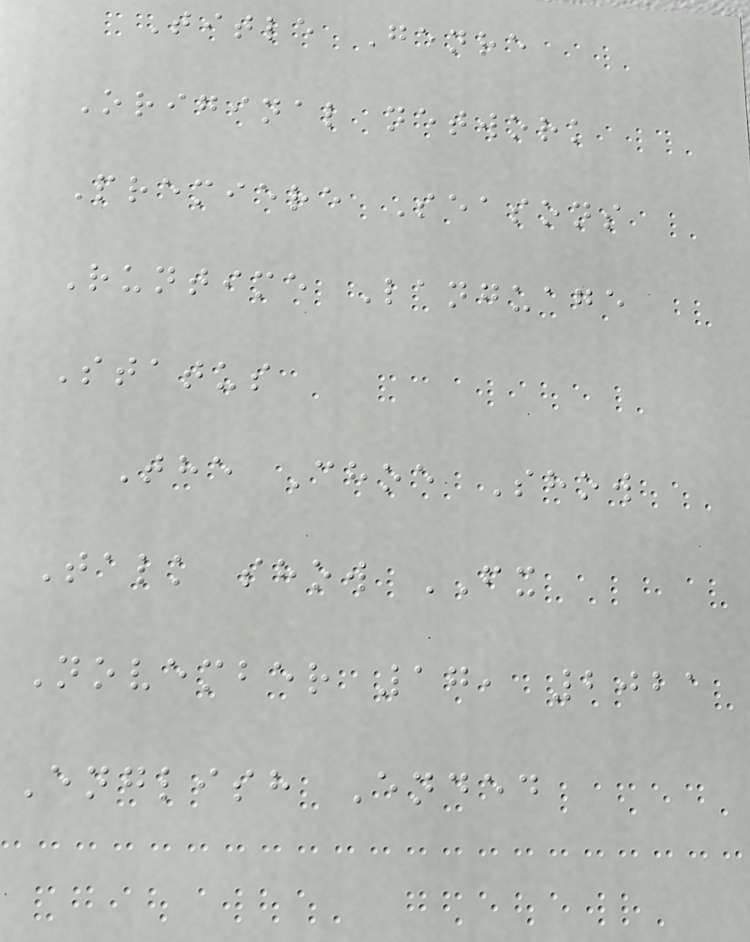Title Genre
Original network
Premiere Seasons
Runtime Language
Status
The Choe Show
Talk show FX
November 17, 2021
English Ended
